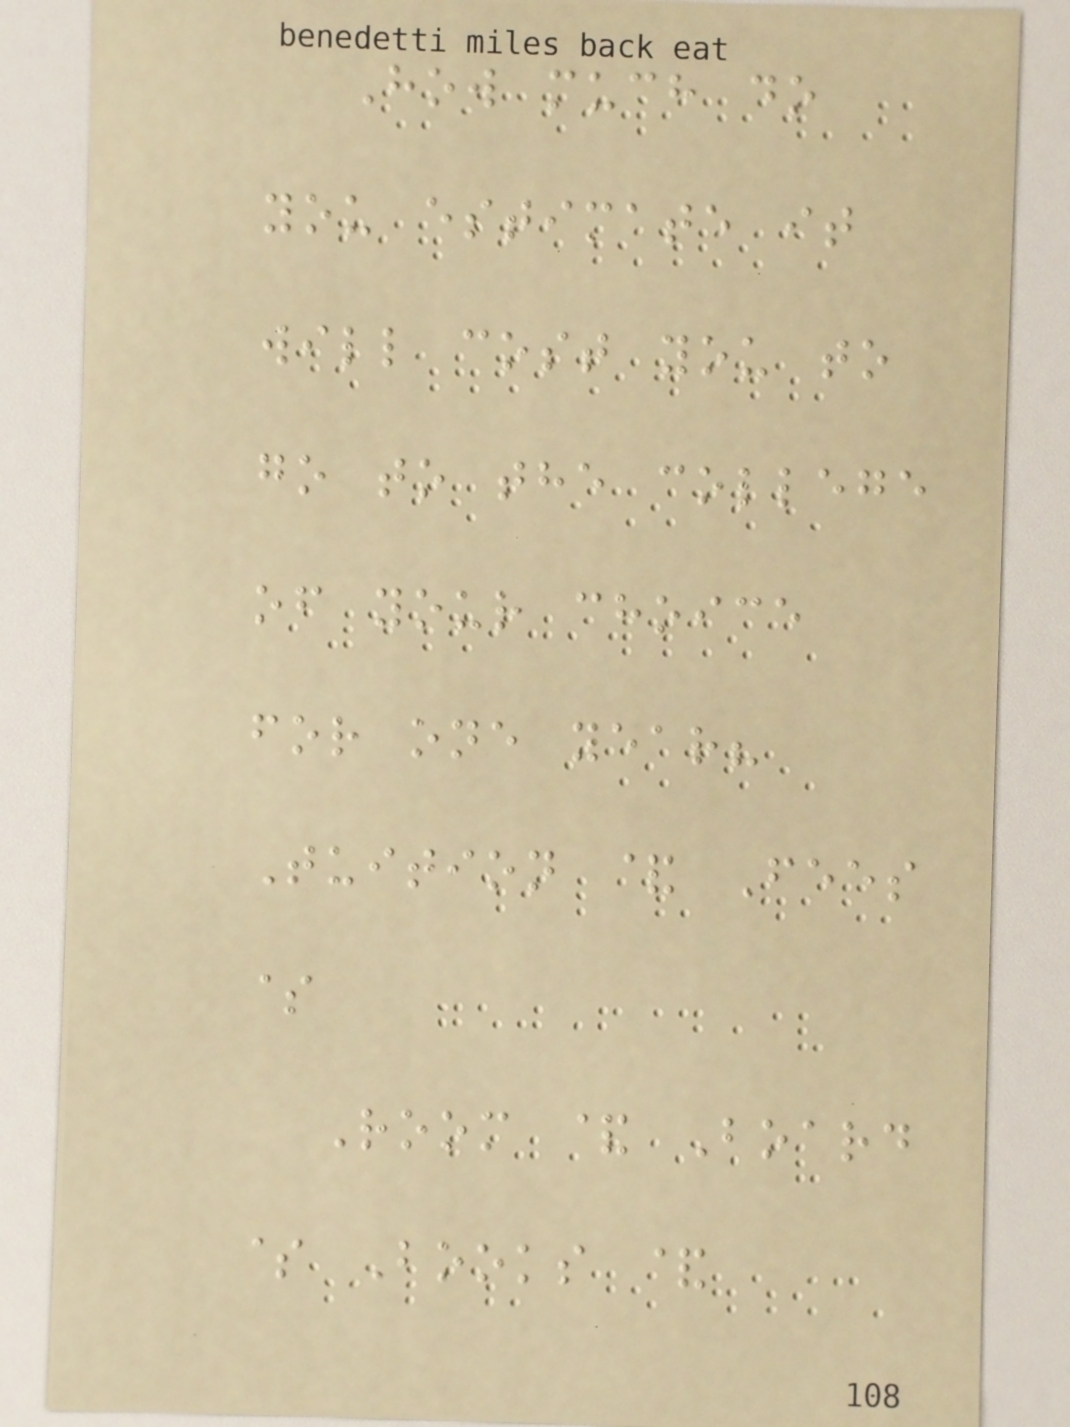How much do
you estimate it
will cost you to
go to the college
of your choice
for one year?
Tuition & Fees
$
Room & Board
$ Books &
